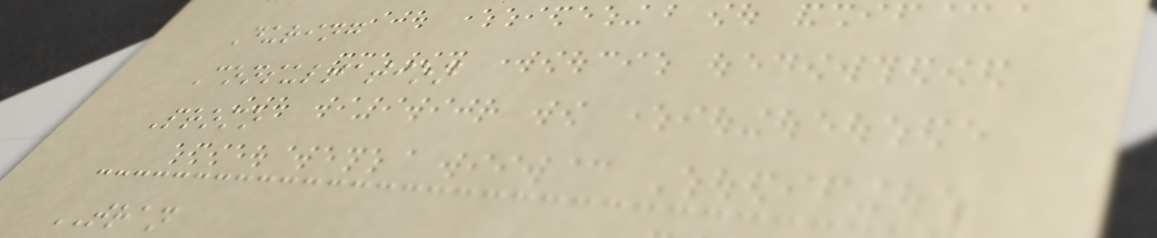During
Consultation
Promo
TRAN
